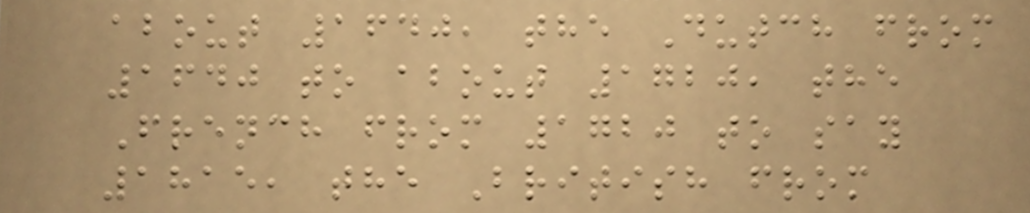about 1640, the Dutch from
1640 to about 1720, the
French from 1720 to say
1815, the British from
